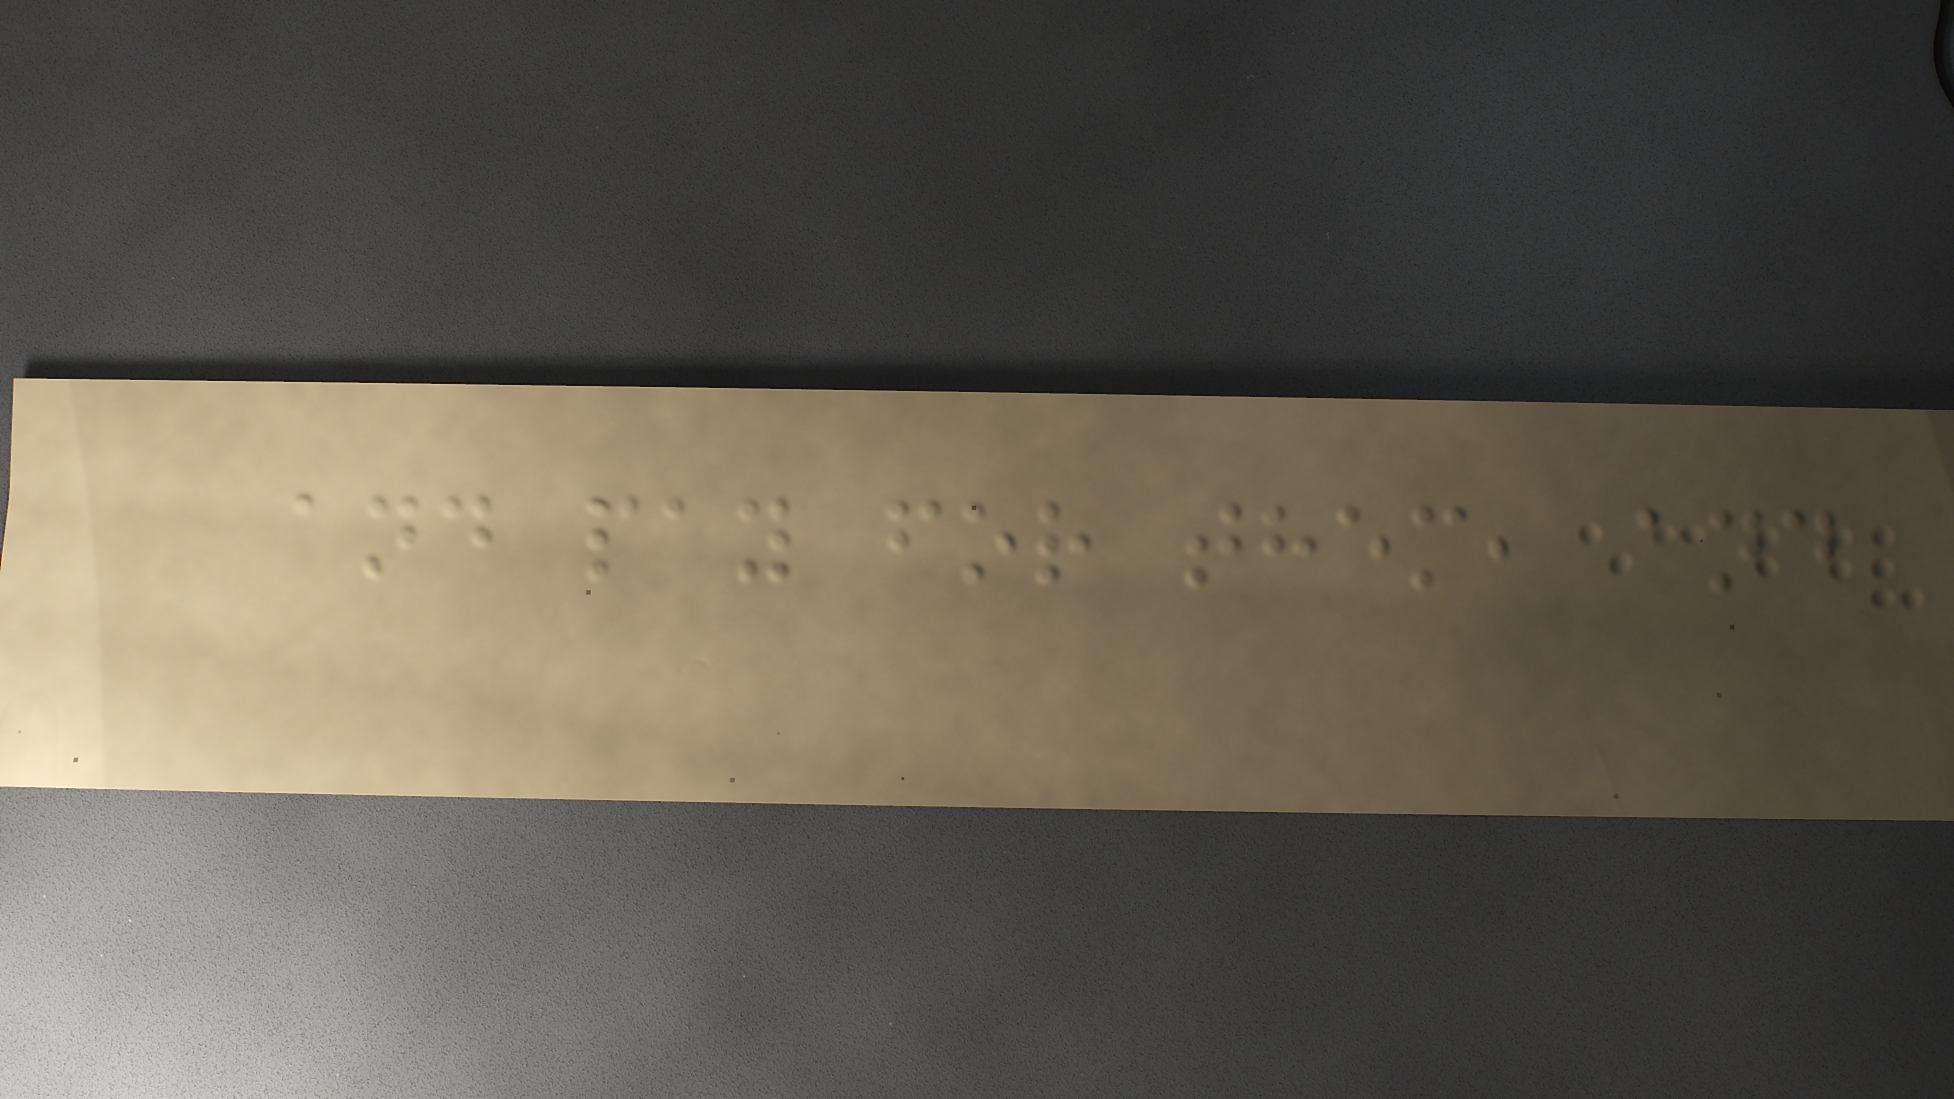and pay for them, and
